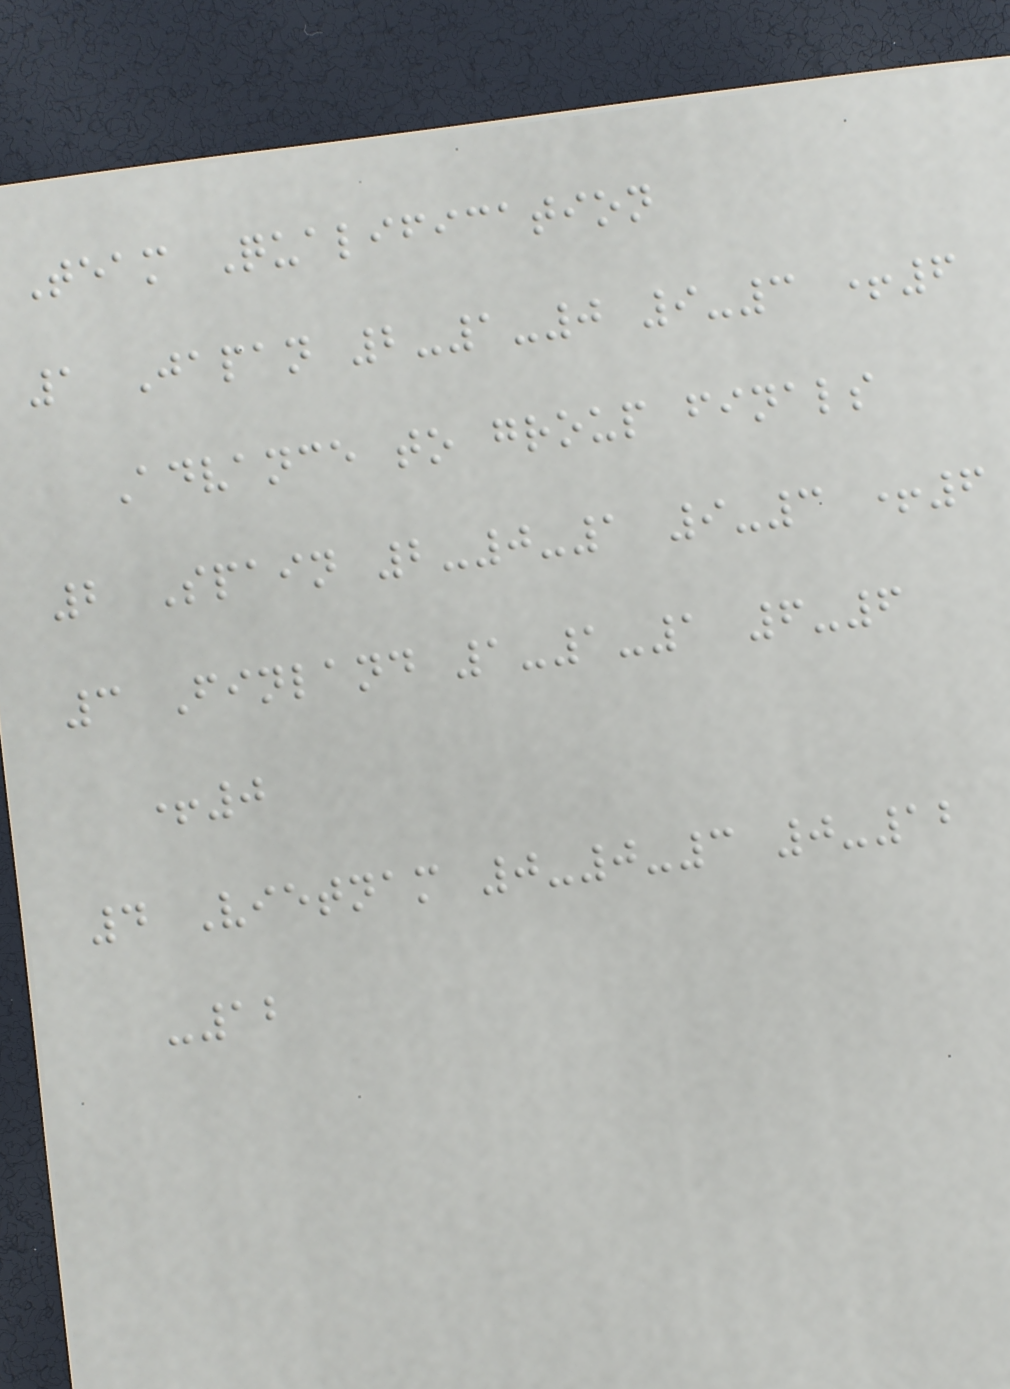Team Qualification
1 Japan 2-1-0 9-3 +6
Advance to group finals
2 Spain 2-0-1 9-3 +6
3 Finland 1-1-1 6-6
+0
4 Vietnam 0-0-3 0-12
-12
